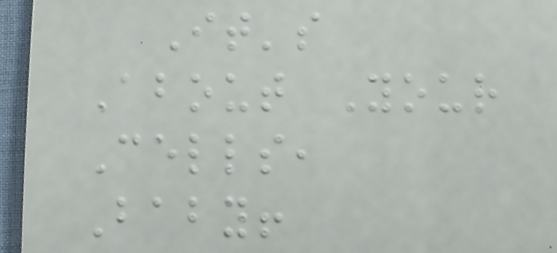It's
About Your
Cells,
Baby!
